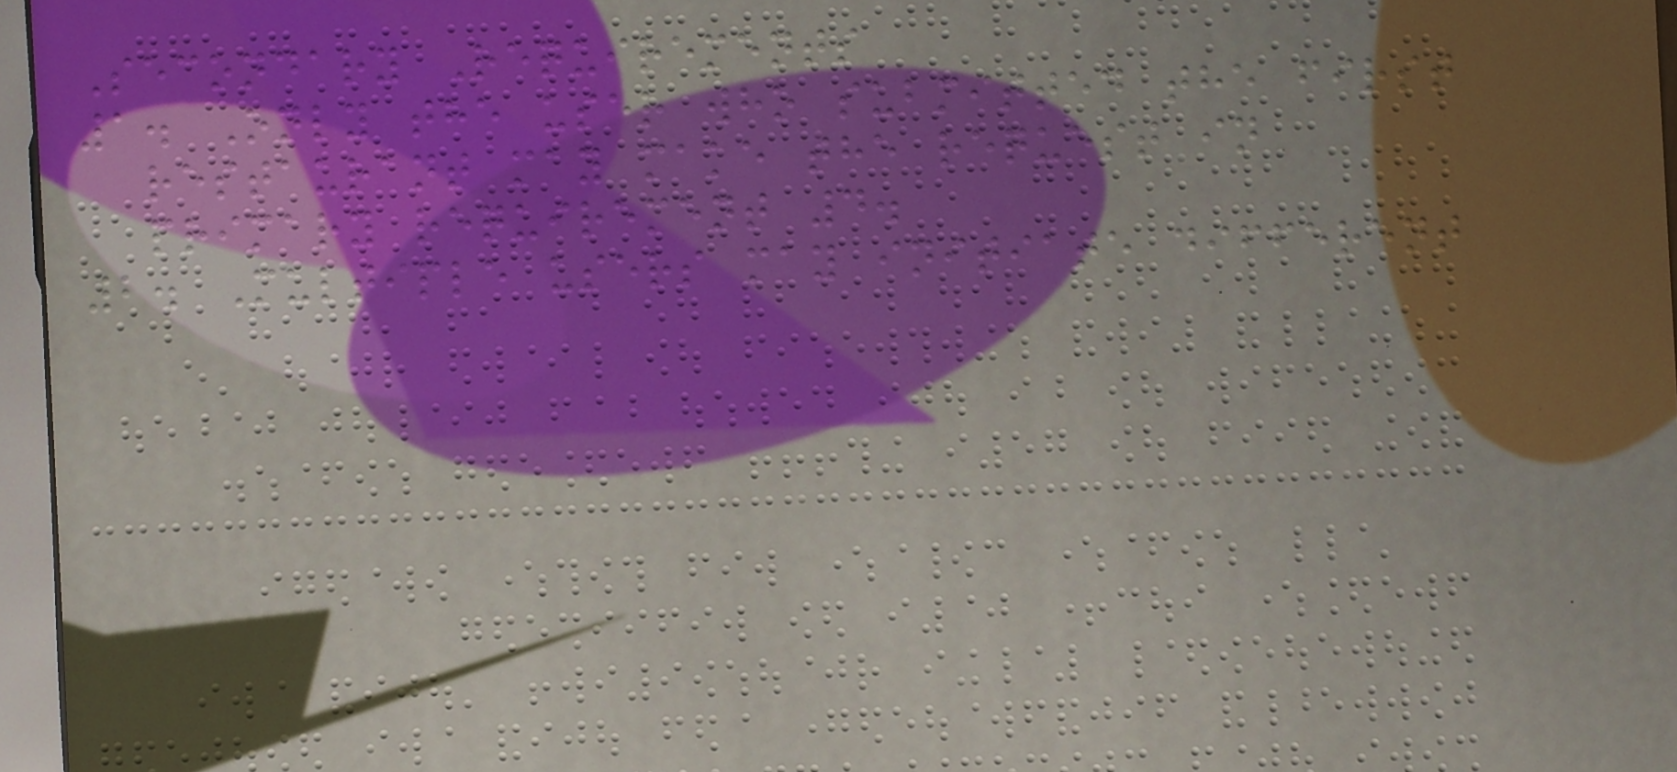Secondary Requirements
1. Only the user who submitted the first
restaurant may make the request in
primary requirement 4.
2. Multiple users may initiate different
